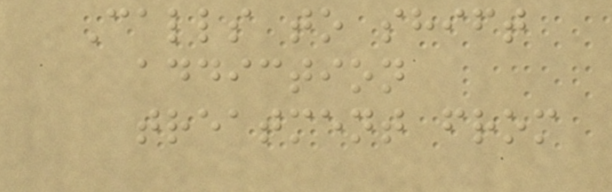Calls to shift
addiction
treatment from
